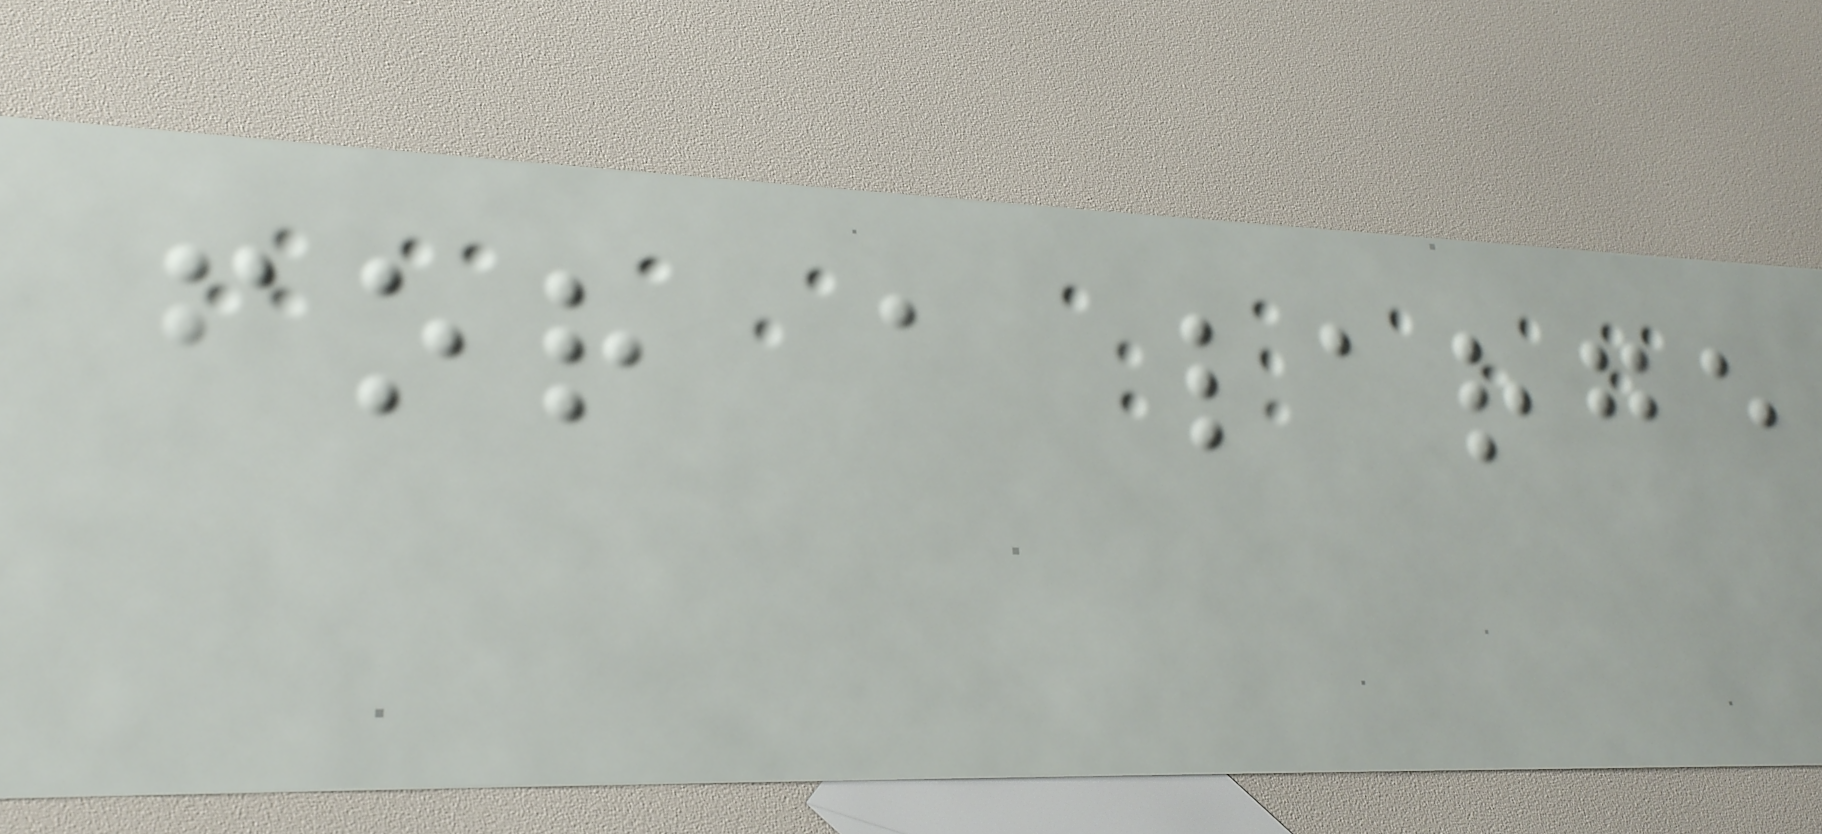for a large
